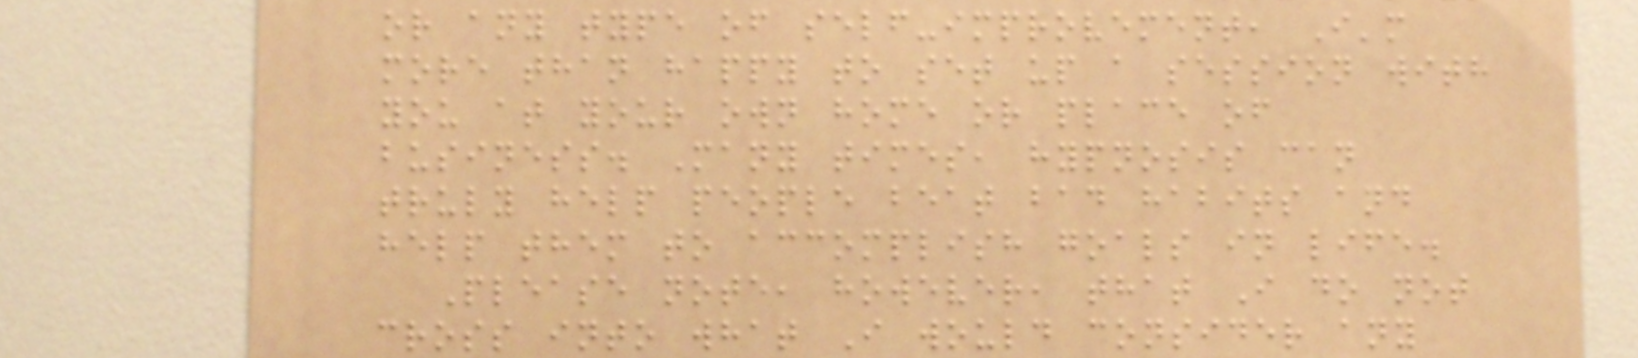or any type of self-improvement, I'm
more than happy to set up a session with
you at your own home or place of
business. Many times, hypnosis can
truly help people beat bad habits and
help them to accomplish goals in life.
Please note, however, that I do not
cross into what I would consider any
